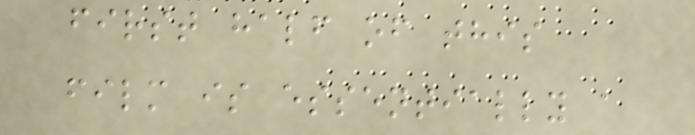first half of this
film is essentially a
